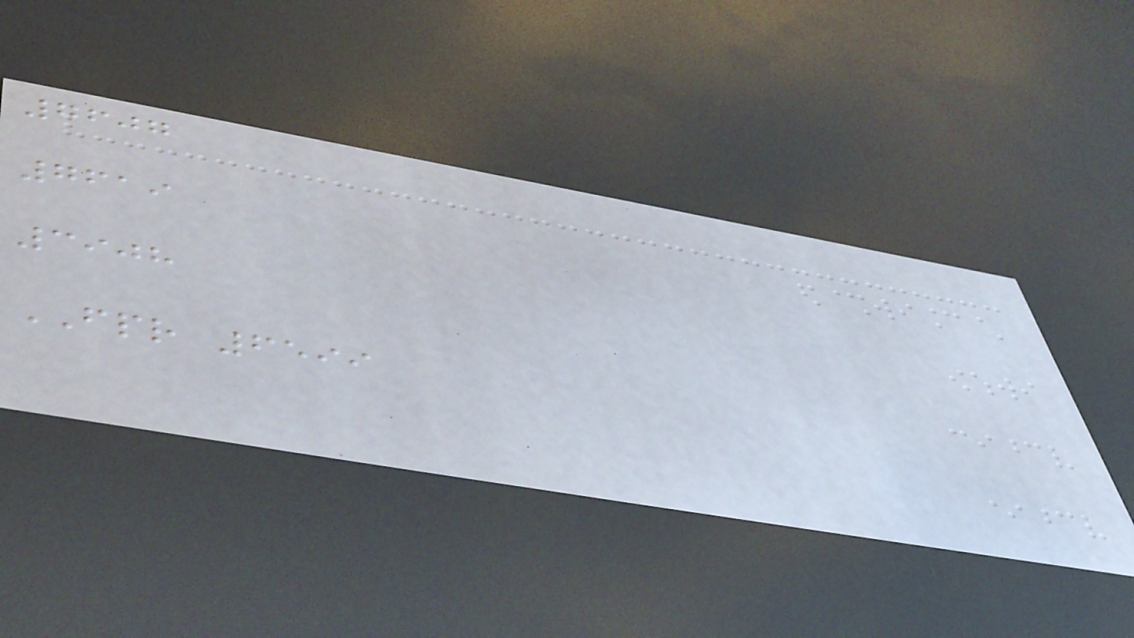7607
7619
3908
FPR 6599
